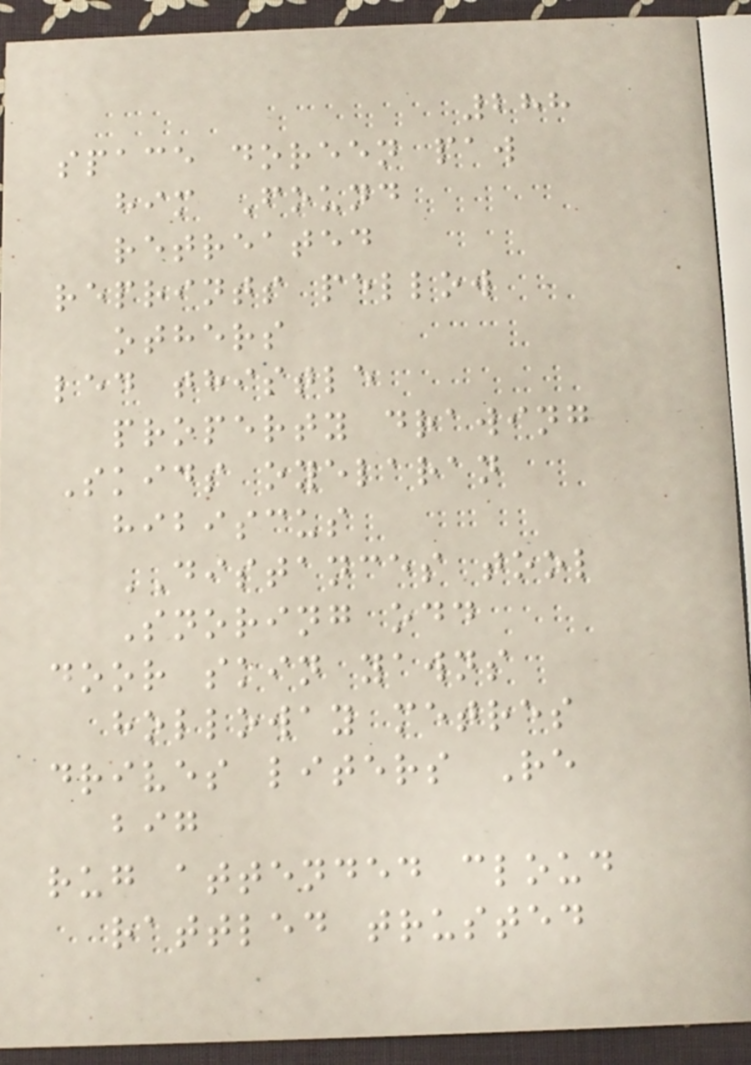288
space doreen paw
him Found
retreated
reprints pellow
others
led thistle
property drawing
Skids oyelaran
hibiscus
DISTANCES tool
Snoring odd
door skin yawns
holloway metres
drives liters Re
big
rug attended cloud
rattled trusted
